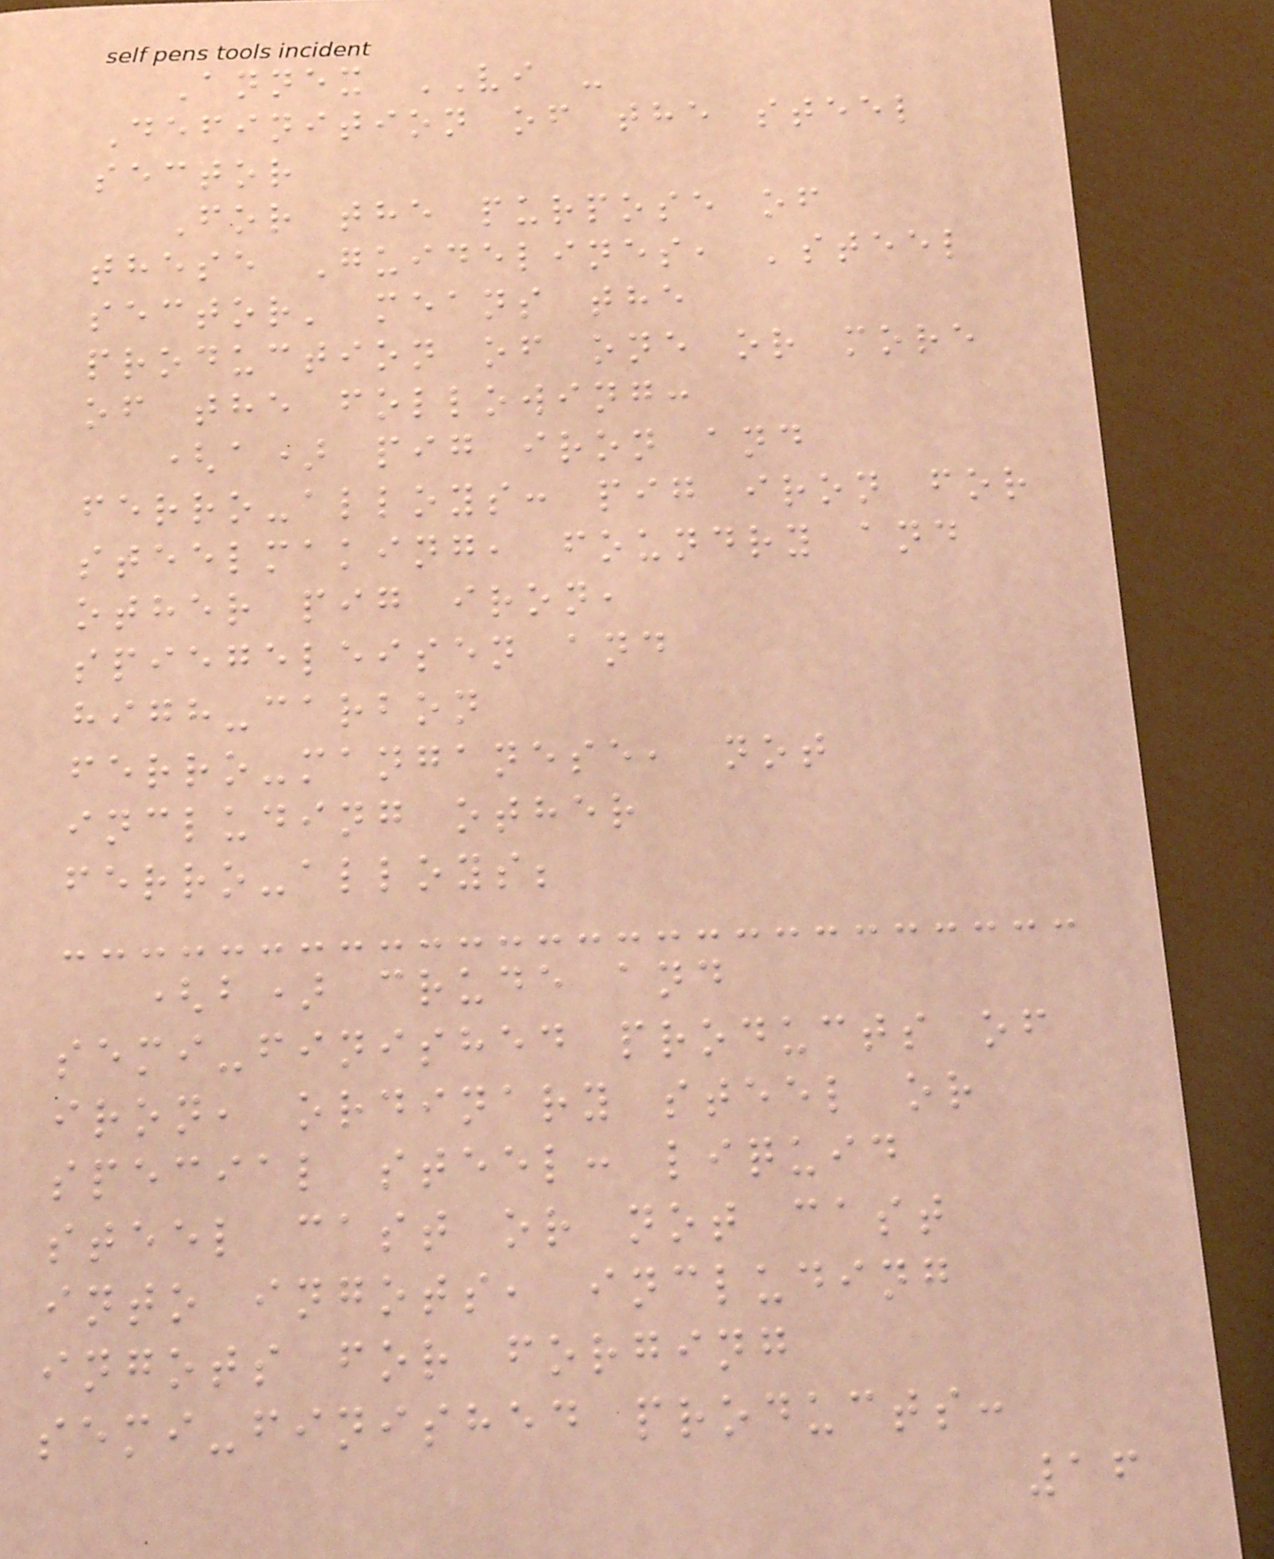Annex VI -
Definition of the steel
sector
For the purpose of
these Guidelines, 'steel
sector' means the
production of one or more
of the following:
(a) pig iron and
ferro-alloys: pig iron for
steelmaking, foundry and
other pig iron,
spiegeleisen and
high-carbon
ferro-manganese, not
including other
ferro-alloys;
(b) crude and
semi-finished products of
iron, ordinary steel or
special steel: liquid
steel cast or not cast
into ingots, including
ingots for forging
semi-finished products:
16
